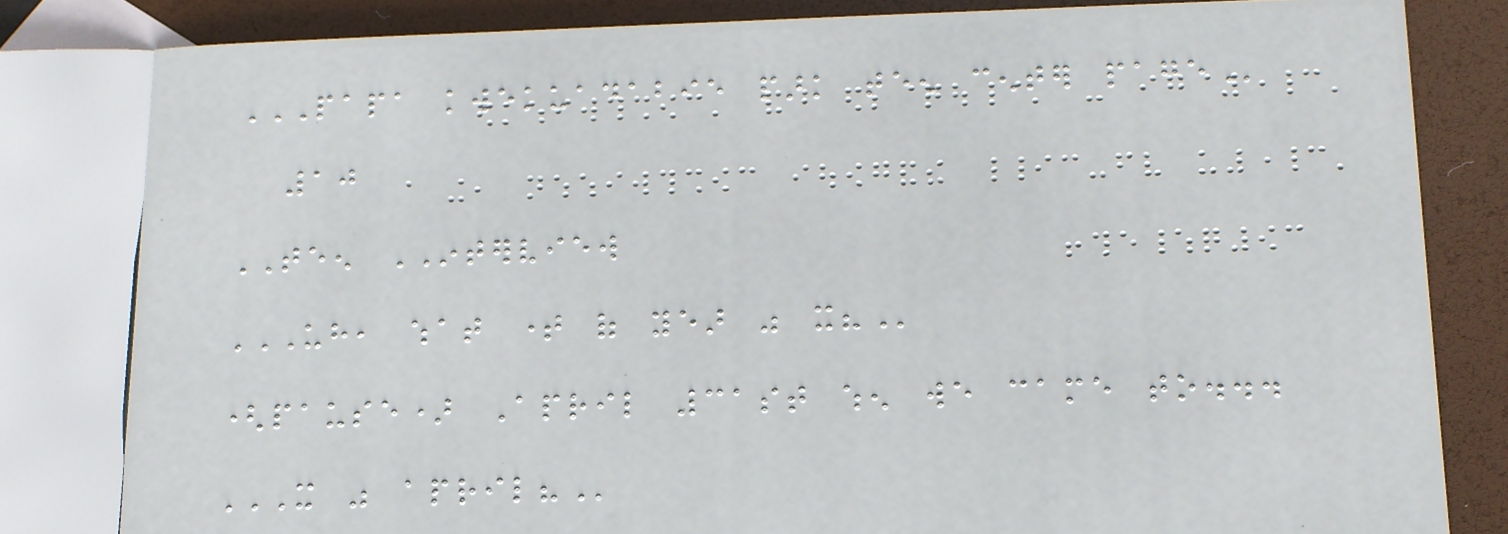PAPA KWEKUADABIE PARK TEEN CENTER PAGE
10
TEEN INTERVIEW
UH, WHAT TIME OF YEAR WAS IT?
(pause) April 31st when we came to...
IT WAS APRIL?
